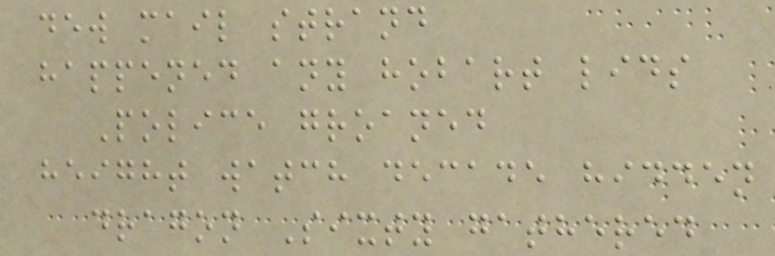dew mail strand
happened any hobart lids
Police groaned
height watch decade hidden
dragon Sixty gathered
